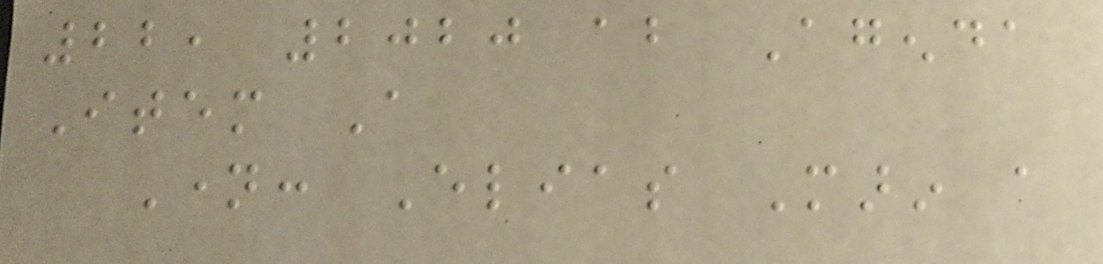22, 2020 about Agenda
Item A
Name: Elias Marin a
